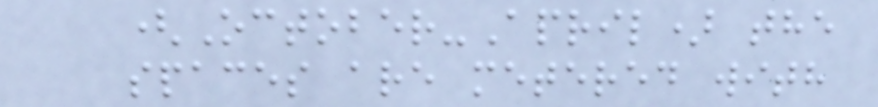(October-April) the
spaces are metered with
